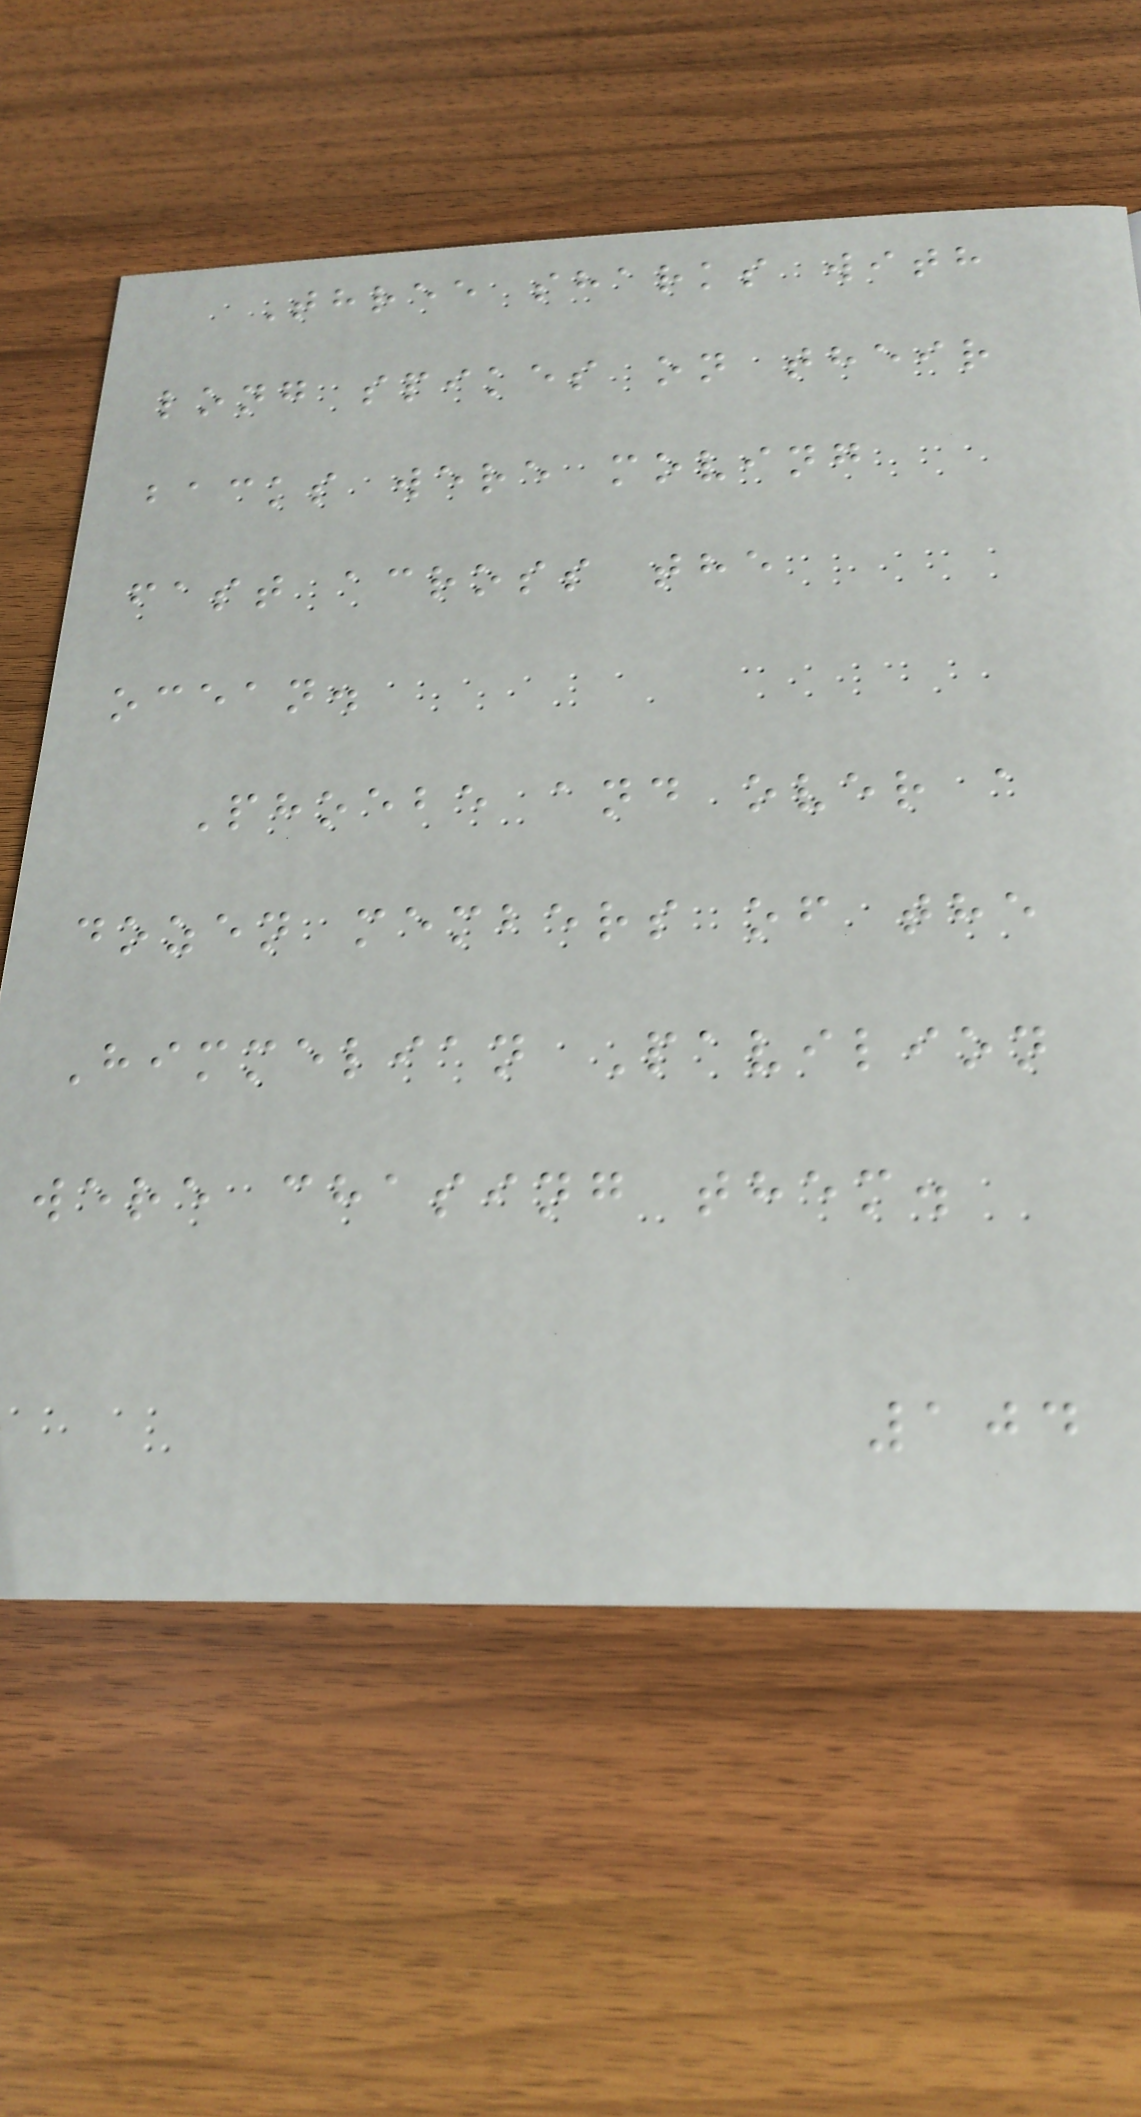Three sharks with
long spikes on their
backs were moving
fast across the
ocean.
Phoebe and over a
dozen members of the
Himmelian Pavilion
were chasing them.
104
